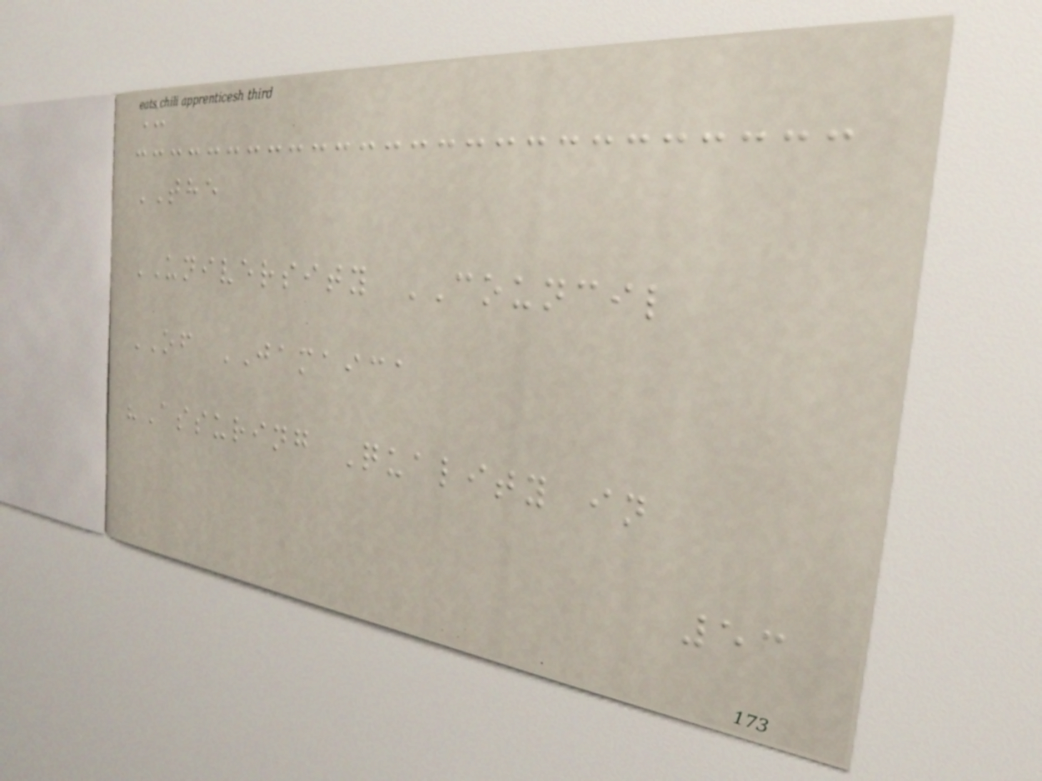U
THE
UNIVERSITY COUNCIL
OF JAMAICA
"Assuring Quality in
53
